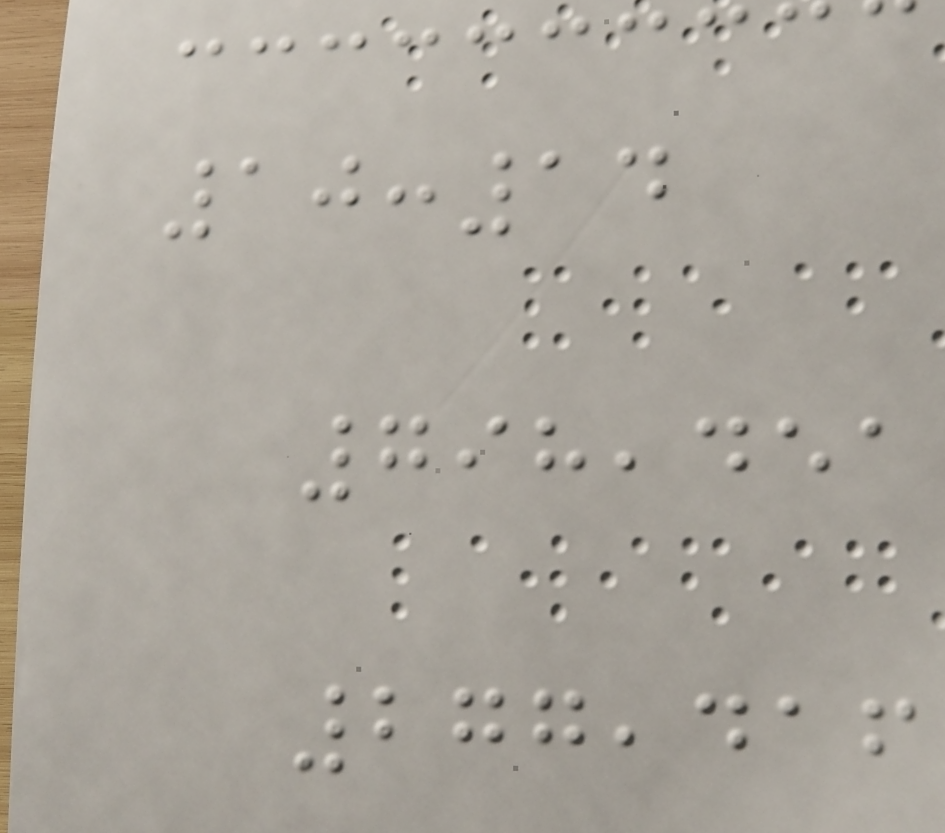10:14
798,451
277,416
